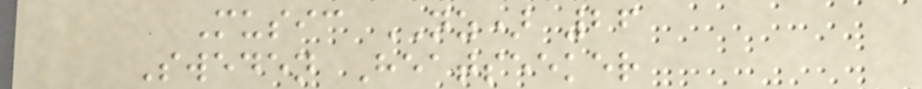Music NZ) 26
Sweden Heatseeker
